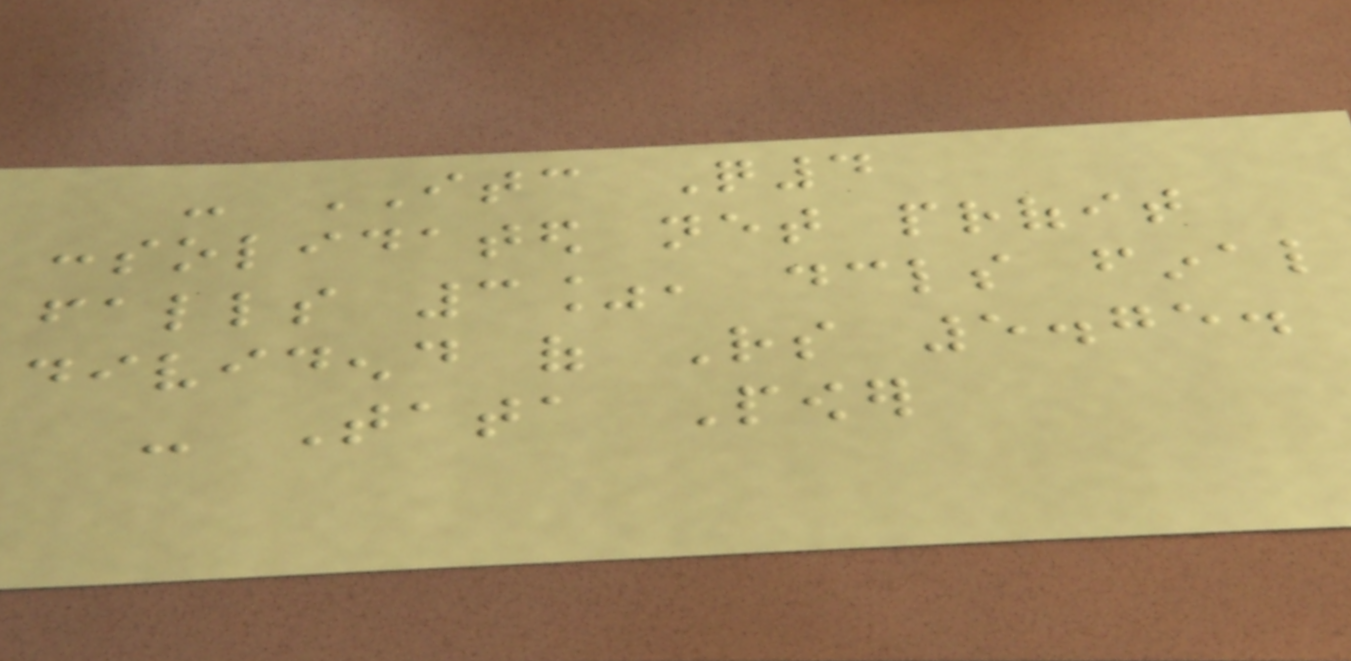- ITC Q4
consolidated net profit
falls 3%, declares final
dividend of Rs 5.75.
- Tata Power
